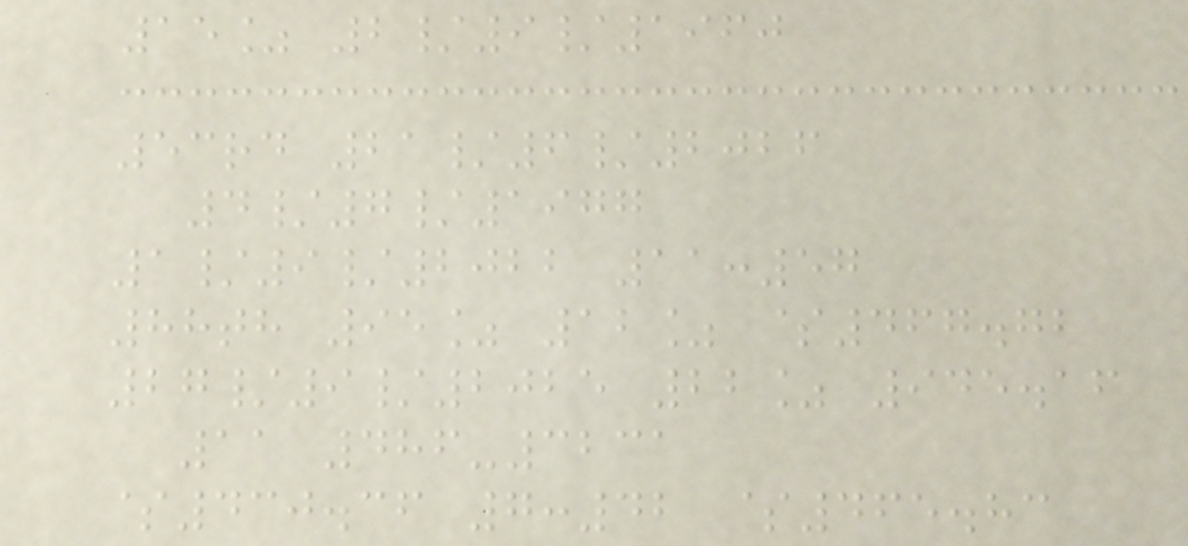15% 2/9/1960
53rd 21/6/2026
4/7/1977
1/9/2022 11:57
88th 95% 12% $467.72
27/9/2025 22% 945.16
11 486-3231
$430.36 7:42 $465.83
